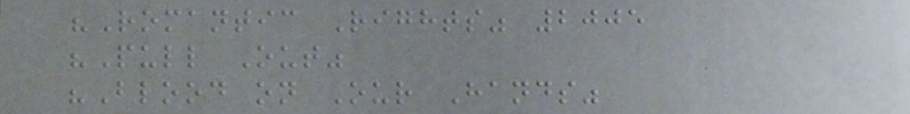"Romantic Rights" 2005
"Pull Out"
"Blood on Our Hands"
